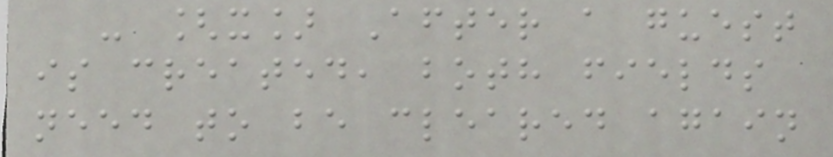- [x] After a guest
is created, both fields
need to be cleared again
